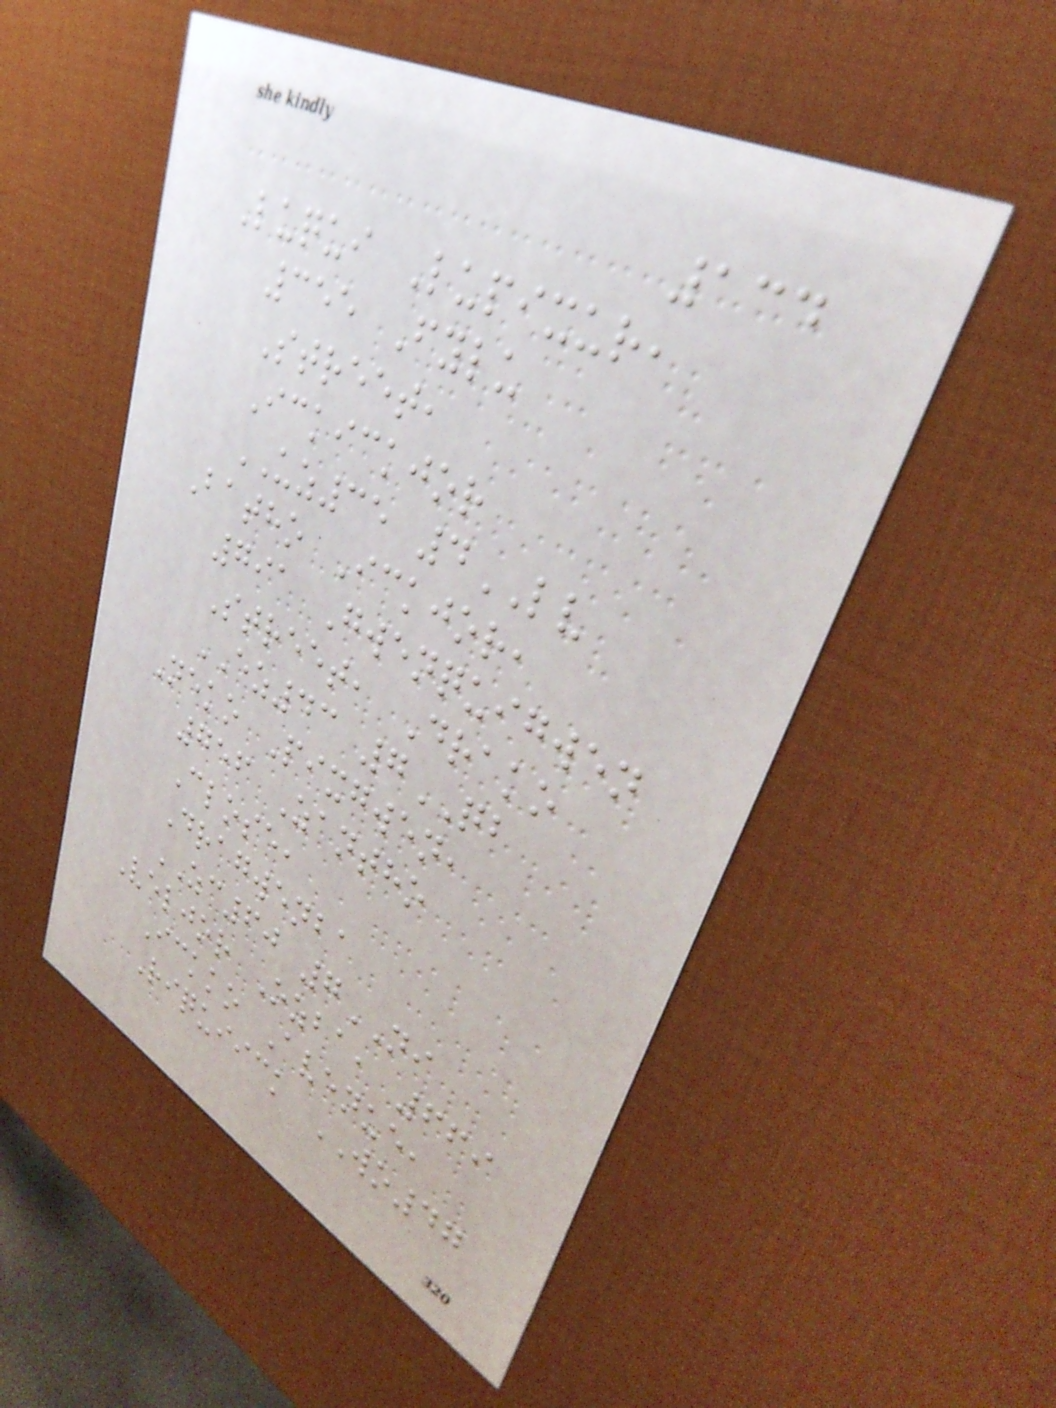134
Luqui Lupixur,
355 Fylu
Street,
Ickickjor
UZ35 4LV
Batho Ickjor,
791 Gwenquigwen
Street, Drako
EZ43 7QB
Neko Pixgwen,
756 Zantho
Close,
Dragwenba
ZC60 7NI
Veljor Ozba, 669
Ickko Avenue,
Riquiick WO47
